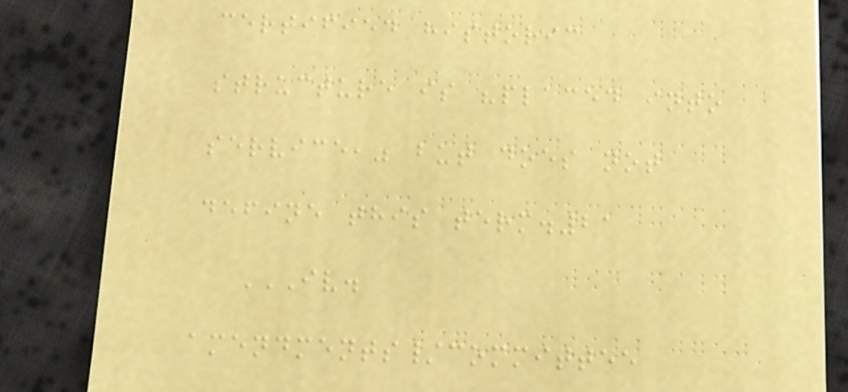certified historic
structure is "placed into
service," but does not
define this term.21
IV.
AMENDMENTS/COMMITTEE
